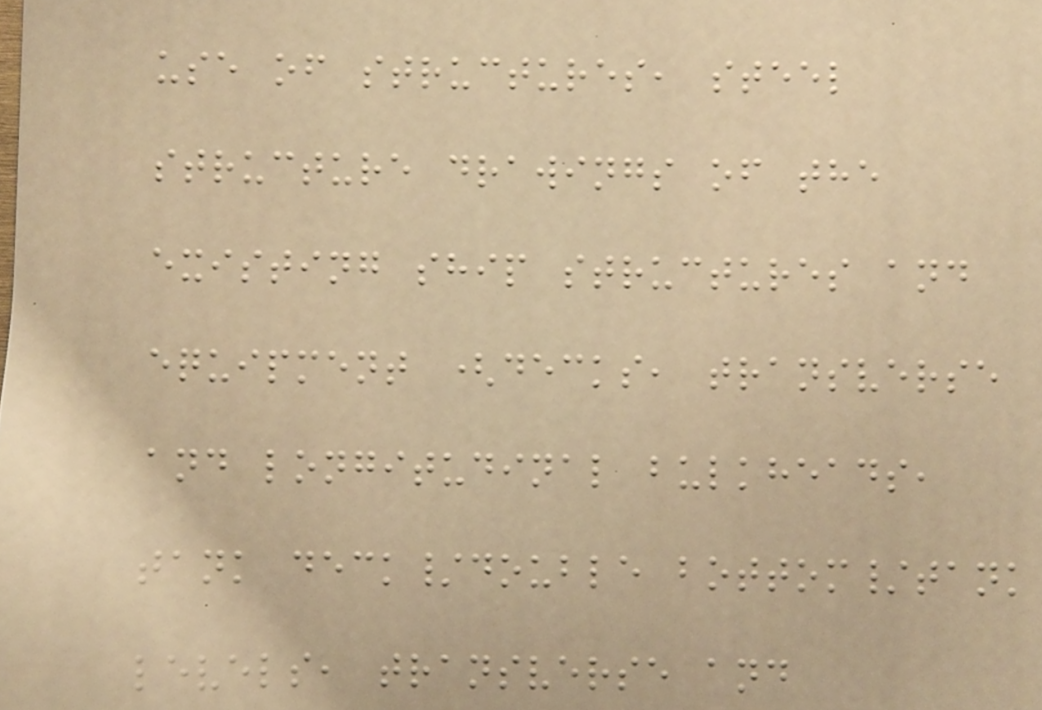use of structures, steel
structure drawings of the
existing ship structures and
equipment (decks, transverse
and longitudinal bulkheads,
tank deck/double bottom/tank
levels, transverse and
